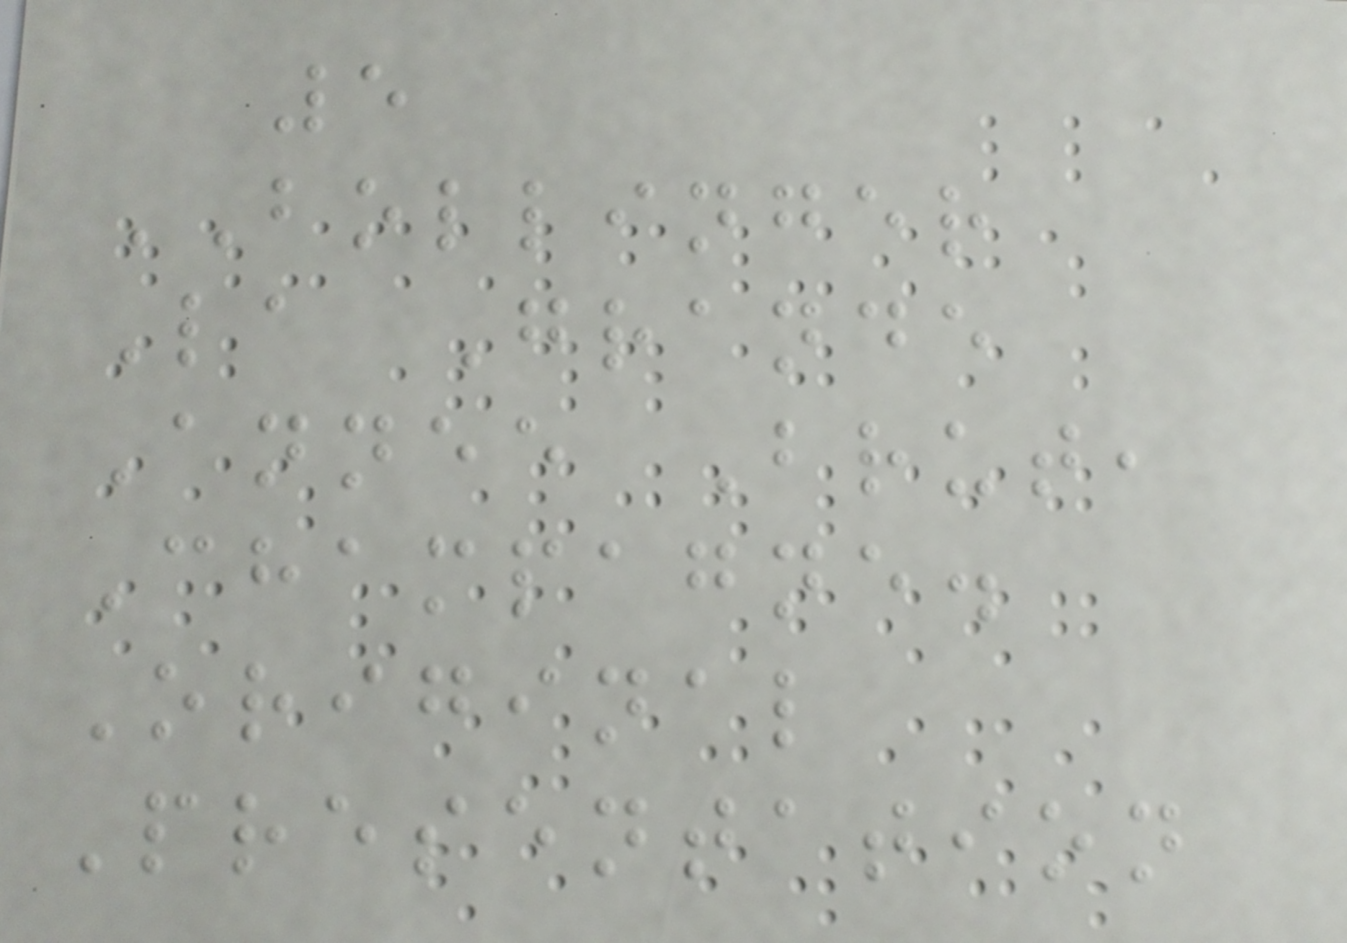5
BOLLINGER
La Grande
Annee Brut,
Champagne.
Original
Presentation
